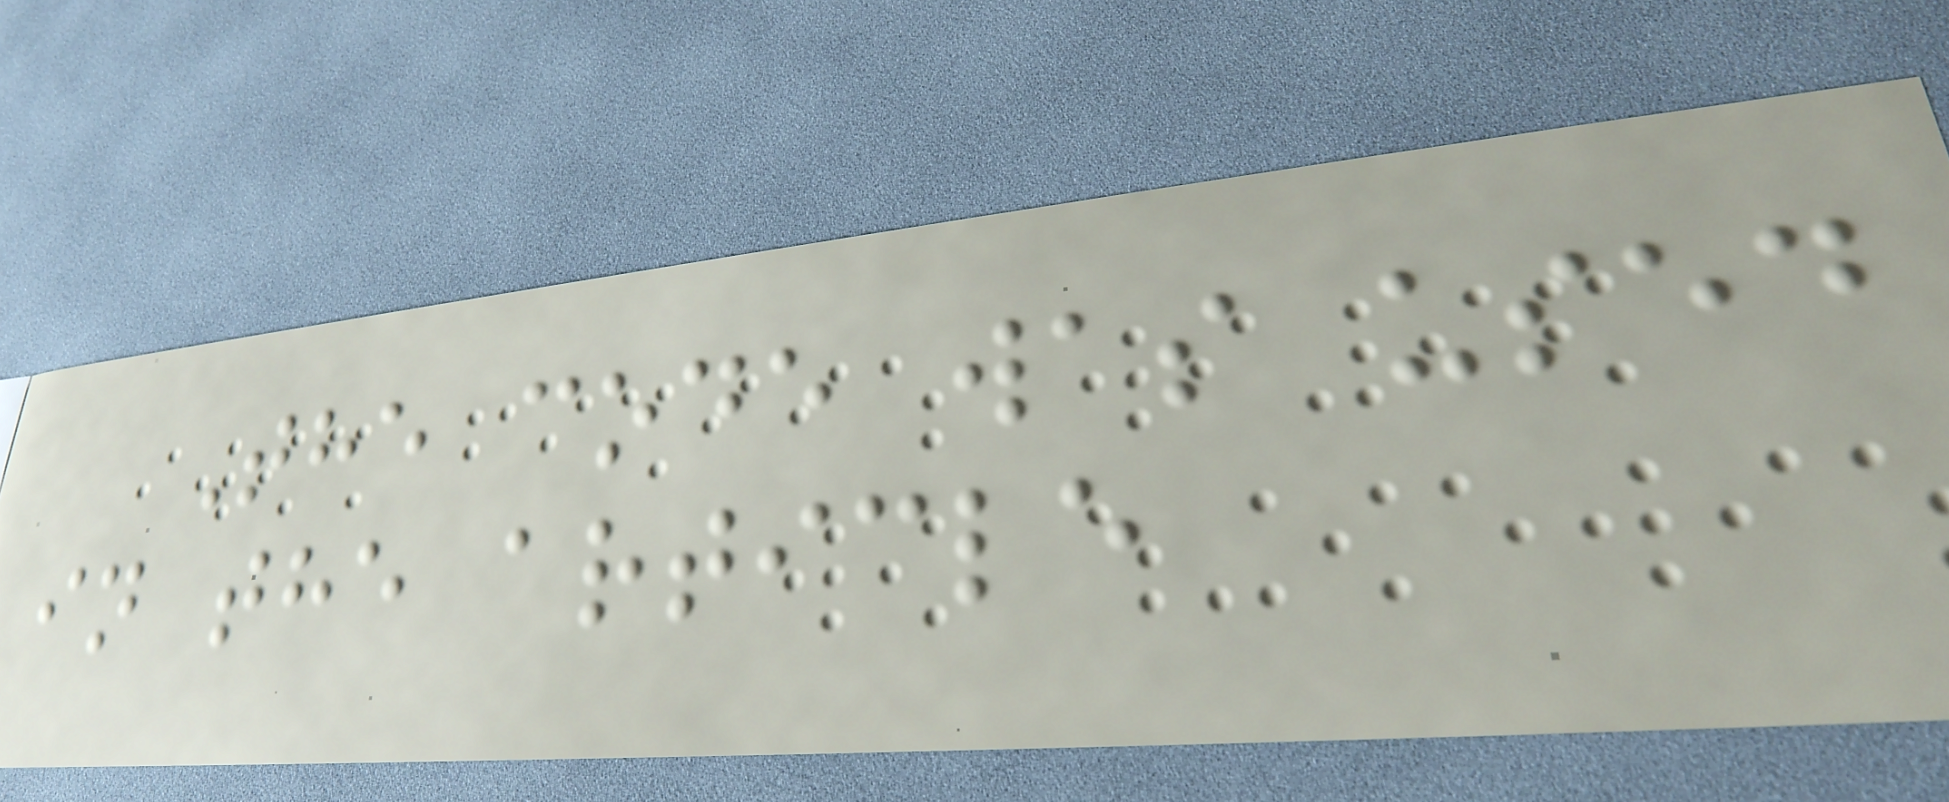The code was used
in the article
